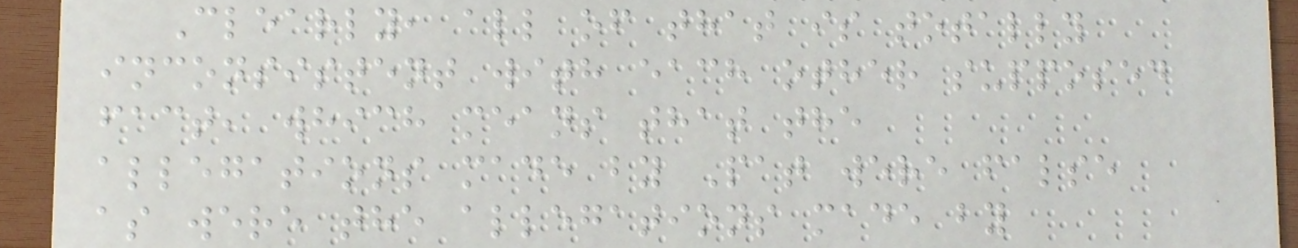Clearly, all of that is totally
inconsistent with each other supposed
fact, which means that the
allegations made by Pat were false
as were the allegations made by
